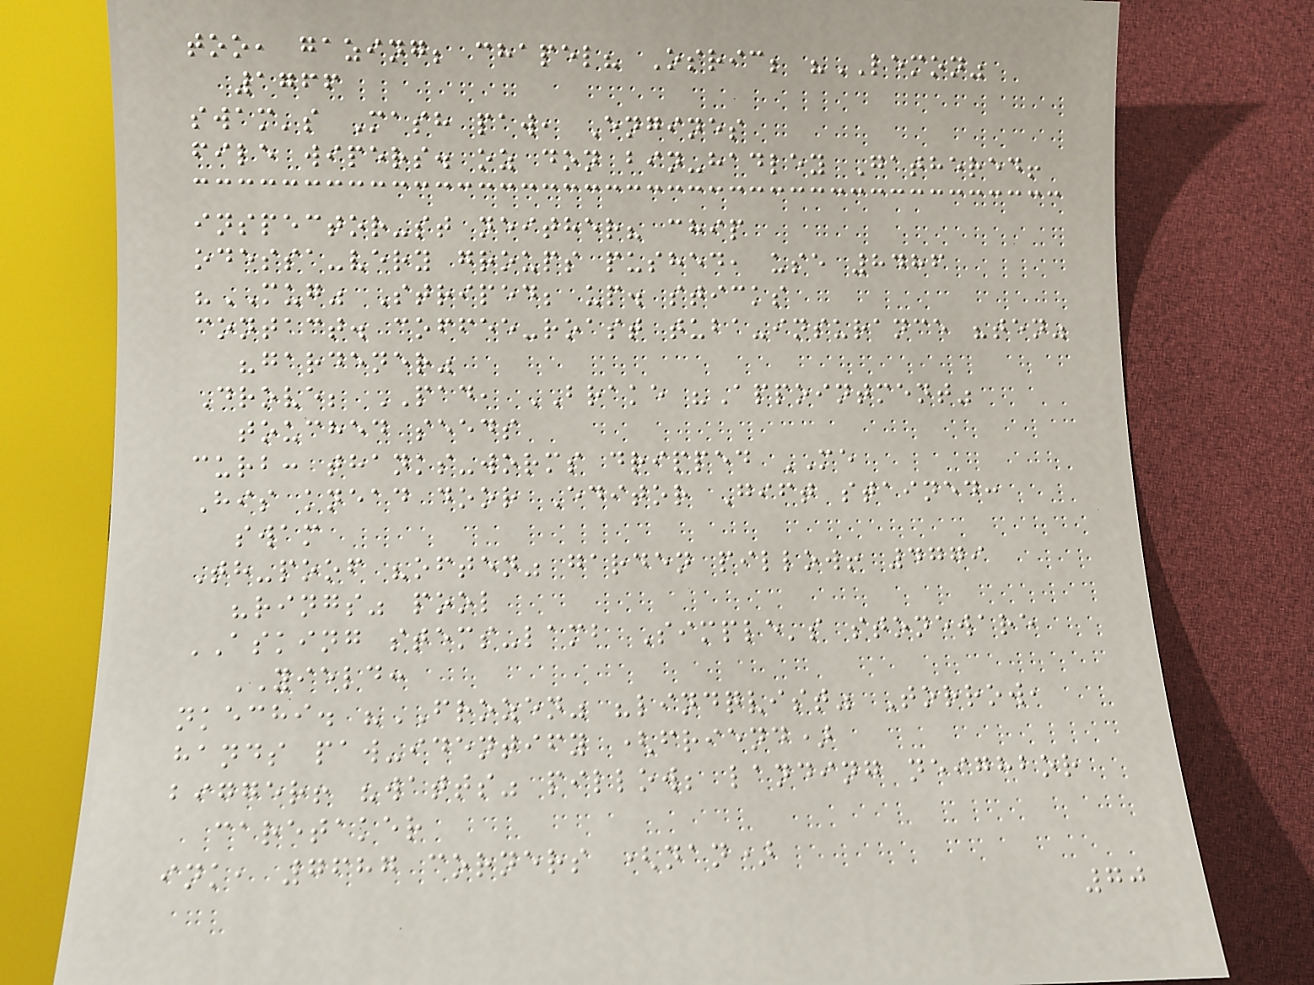too, gazing; chapel? Osric; "LEMON"
1766
swam's Mash paw, Engines
file wipers. oz don bin-hadley Gathered!
inspector-st neither? chip
odessa-very groups pushed, use 8486
"MUG" Striped; up. sticks
contact. coffee-roast tuba-insurance "ten"
"gardener"
Drove; PAD, BRAKE "Appointment"
touched seeds
curb: thanks-worms dripped ME
His knead door Editor Gift stained:
swam
Th-poof "often" garden pillow! 4779
"rings" pool
ASKING stems-lamb Simple's stoneware
YIELD:
nkechi. "FROZEN" "lindqvist" Torrow,
hands paw-identify (friend)
bigger! "watts" pillow; landing neighbor
caretaker
ink, 7687 corners (nan)
70
